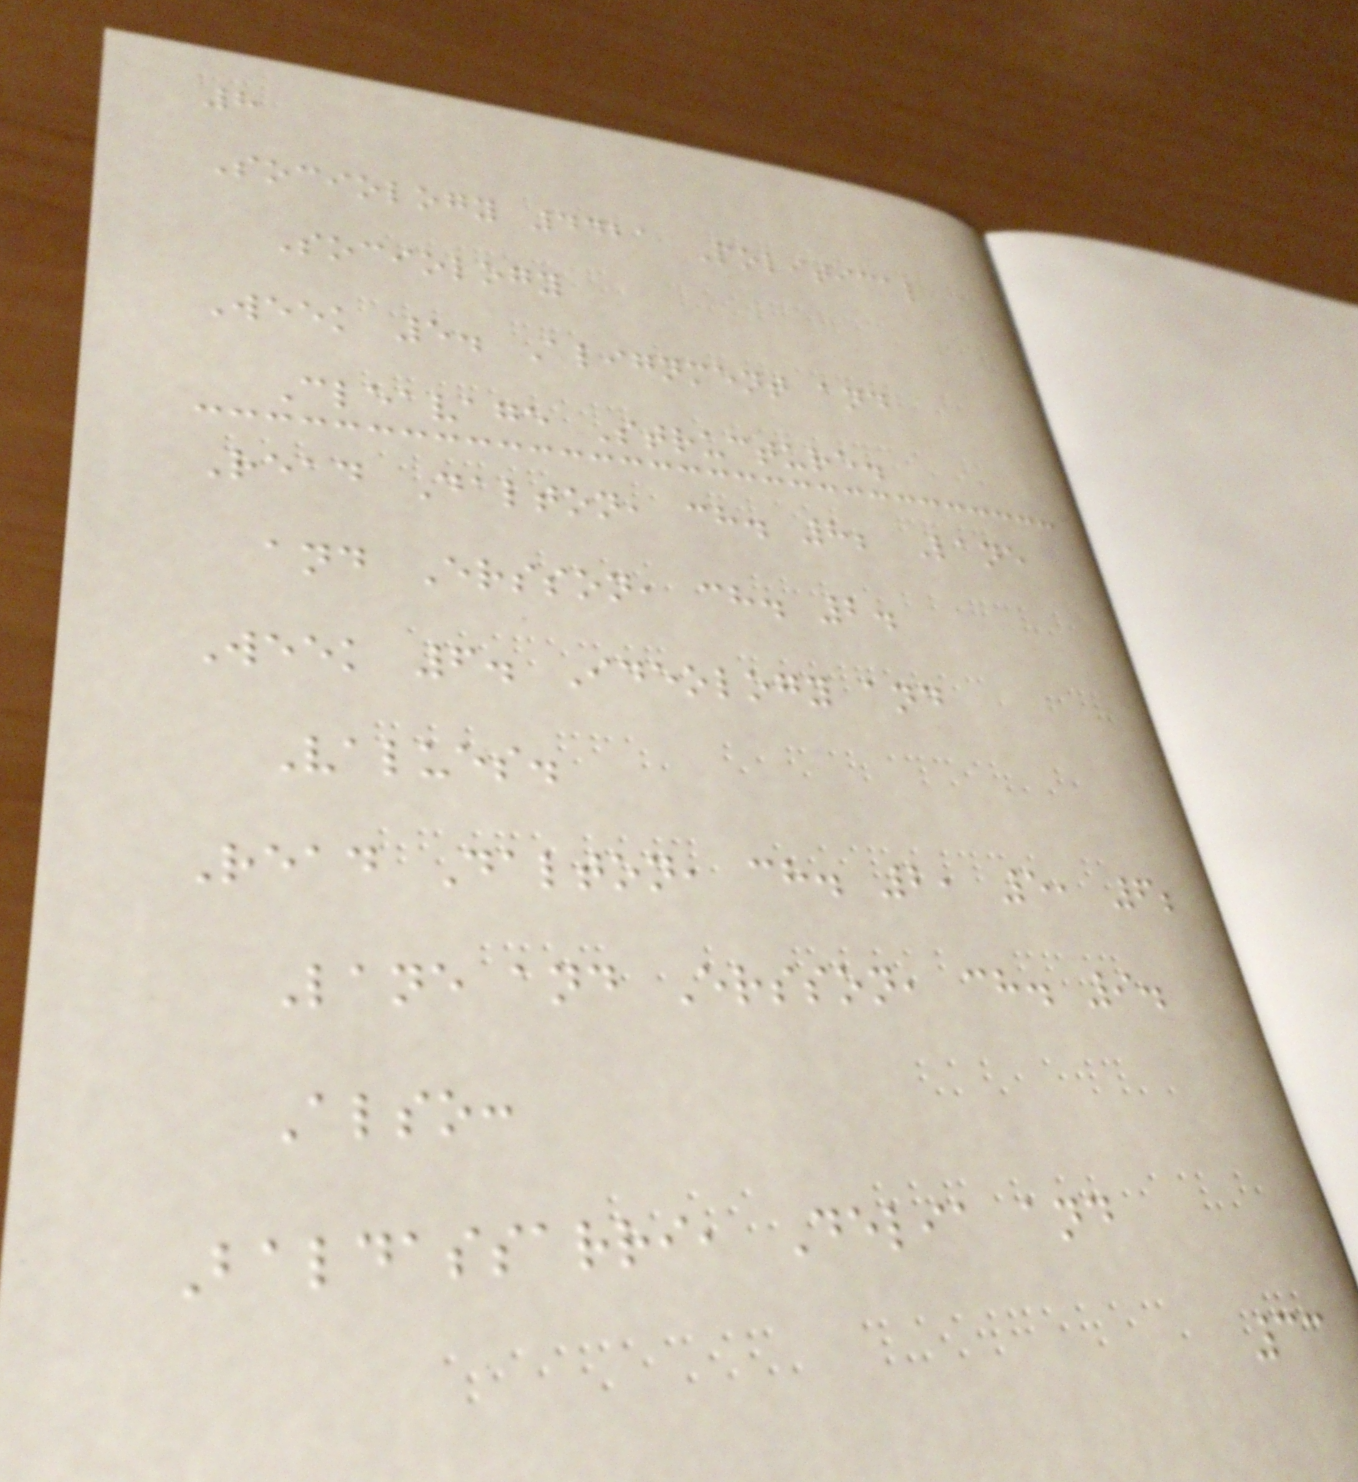8
Sociology 4421 Political
Sociology
Week 5. Alignment and
Cleavage Structure.
Read Dalton, ch. 8; Lane
and Ersson, ch. 2.
Week 6. Ideology and
Values.
Read Dalton, ch. 2, 5, 6;
Lane and Ersson, ch. 9.
Also:
Baldassarri, Delia and
33
